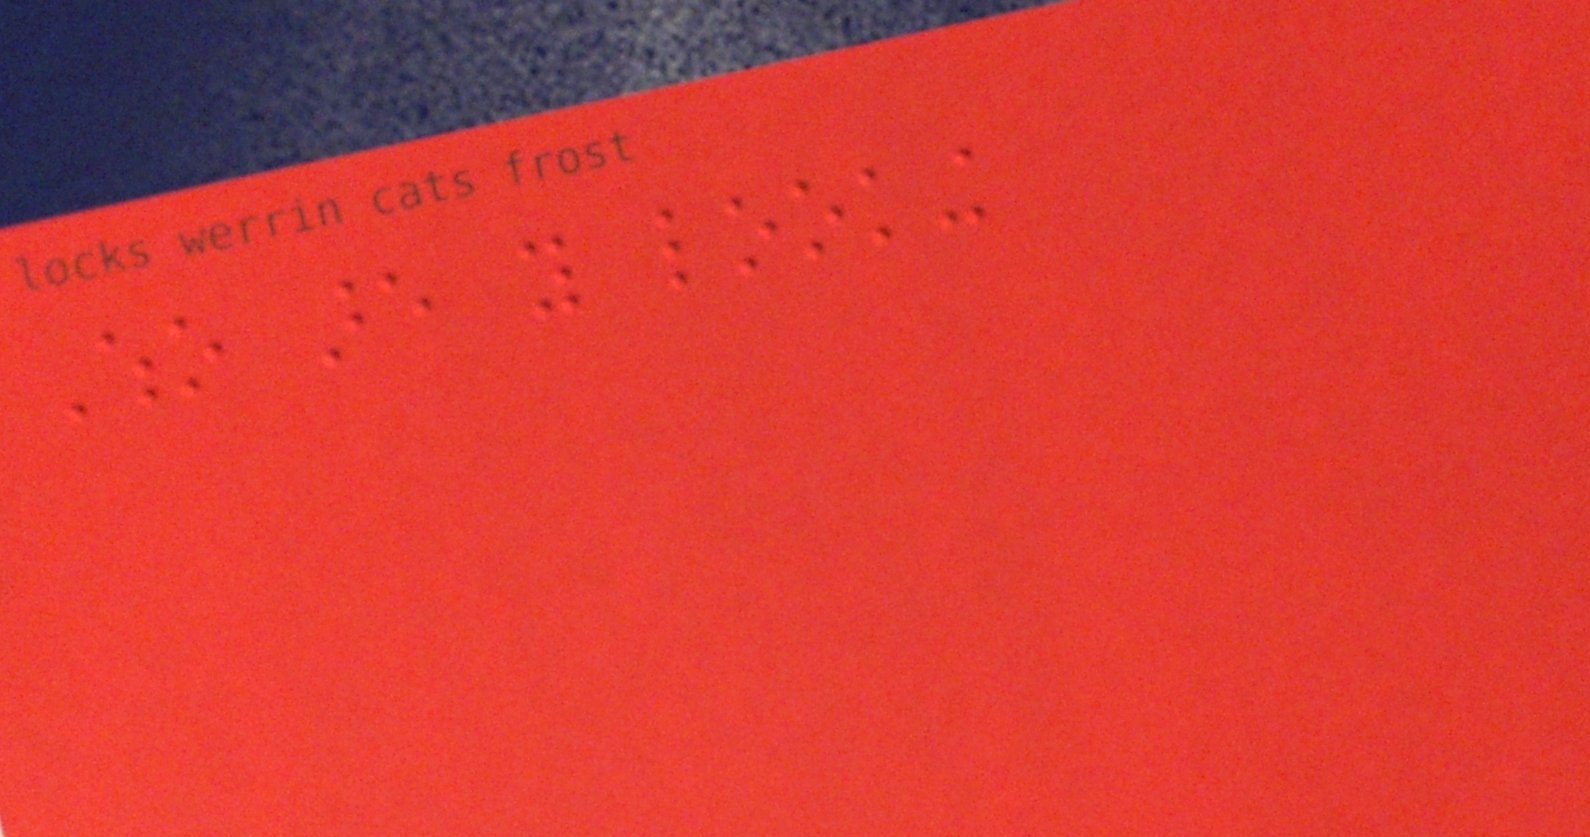Who are you looking
